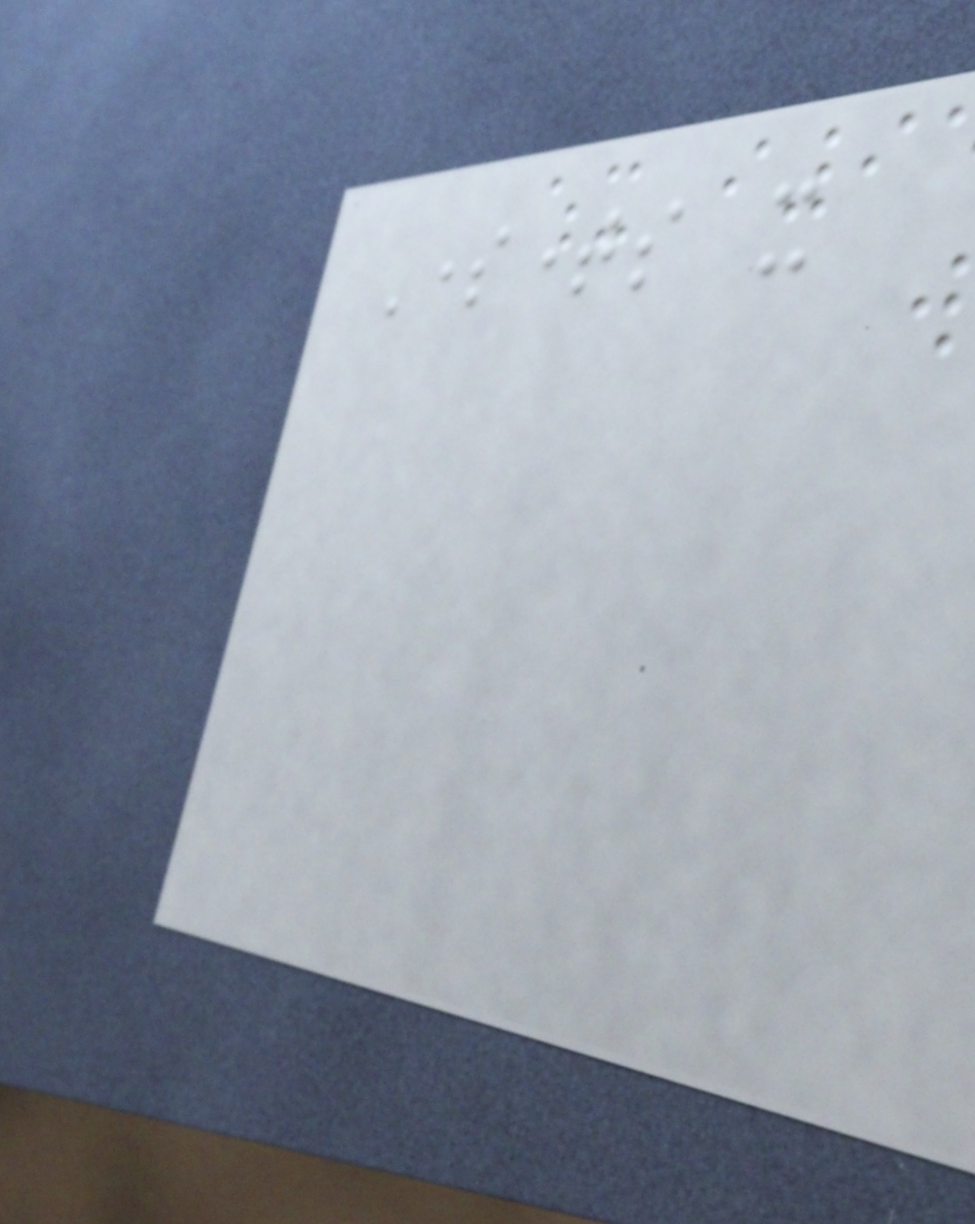Sometimes it
